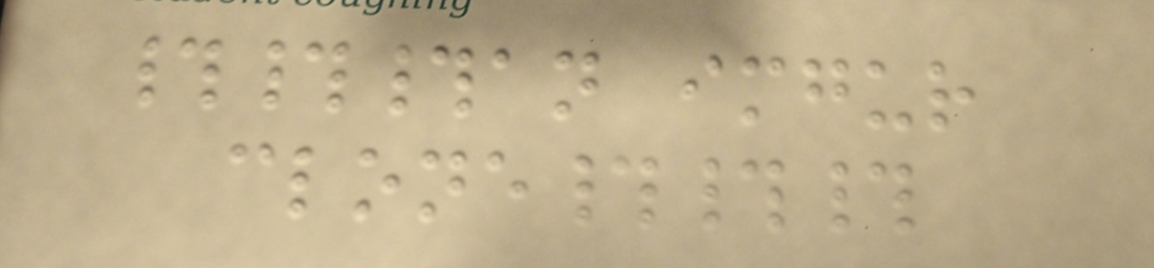###an imgur
clone###
